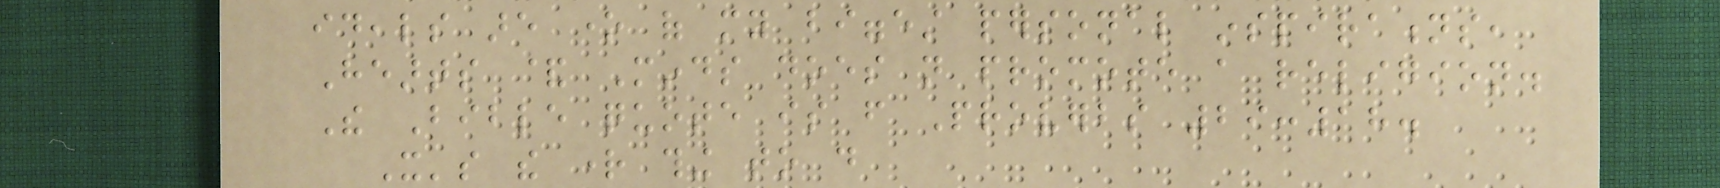ideals are one of my biggest personal inspirations,
Hearts & Minds does not promote a religion.
The Bible quote is from Proverbs 29:18.
It's the right thing to do
